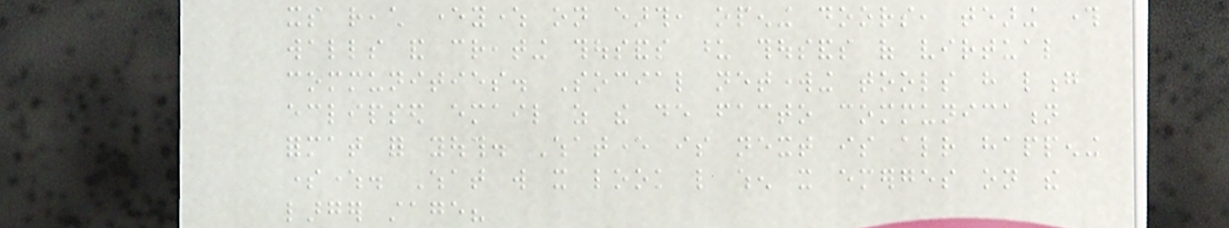its reach everywhere on earth, opening doors, tearing through
walls and creating thousands upon thousands of virtual
communities. Social networking tools have long
eclipsed email as the de facto communication
format for youth. Whatever is next is already happening
somewhere. What will it look like when it emerges on the
larger stage?
